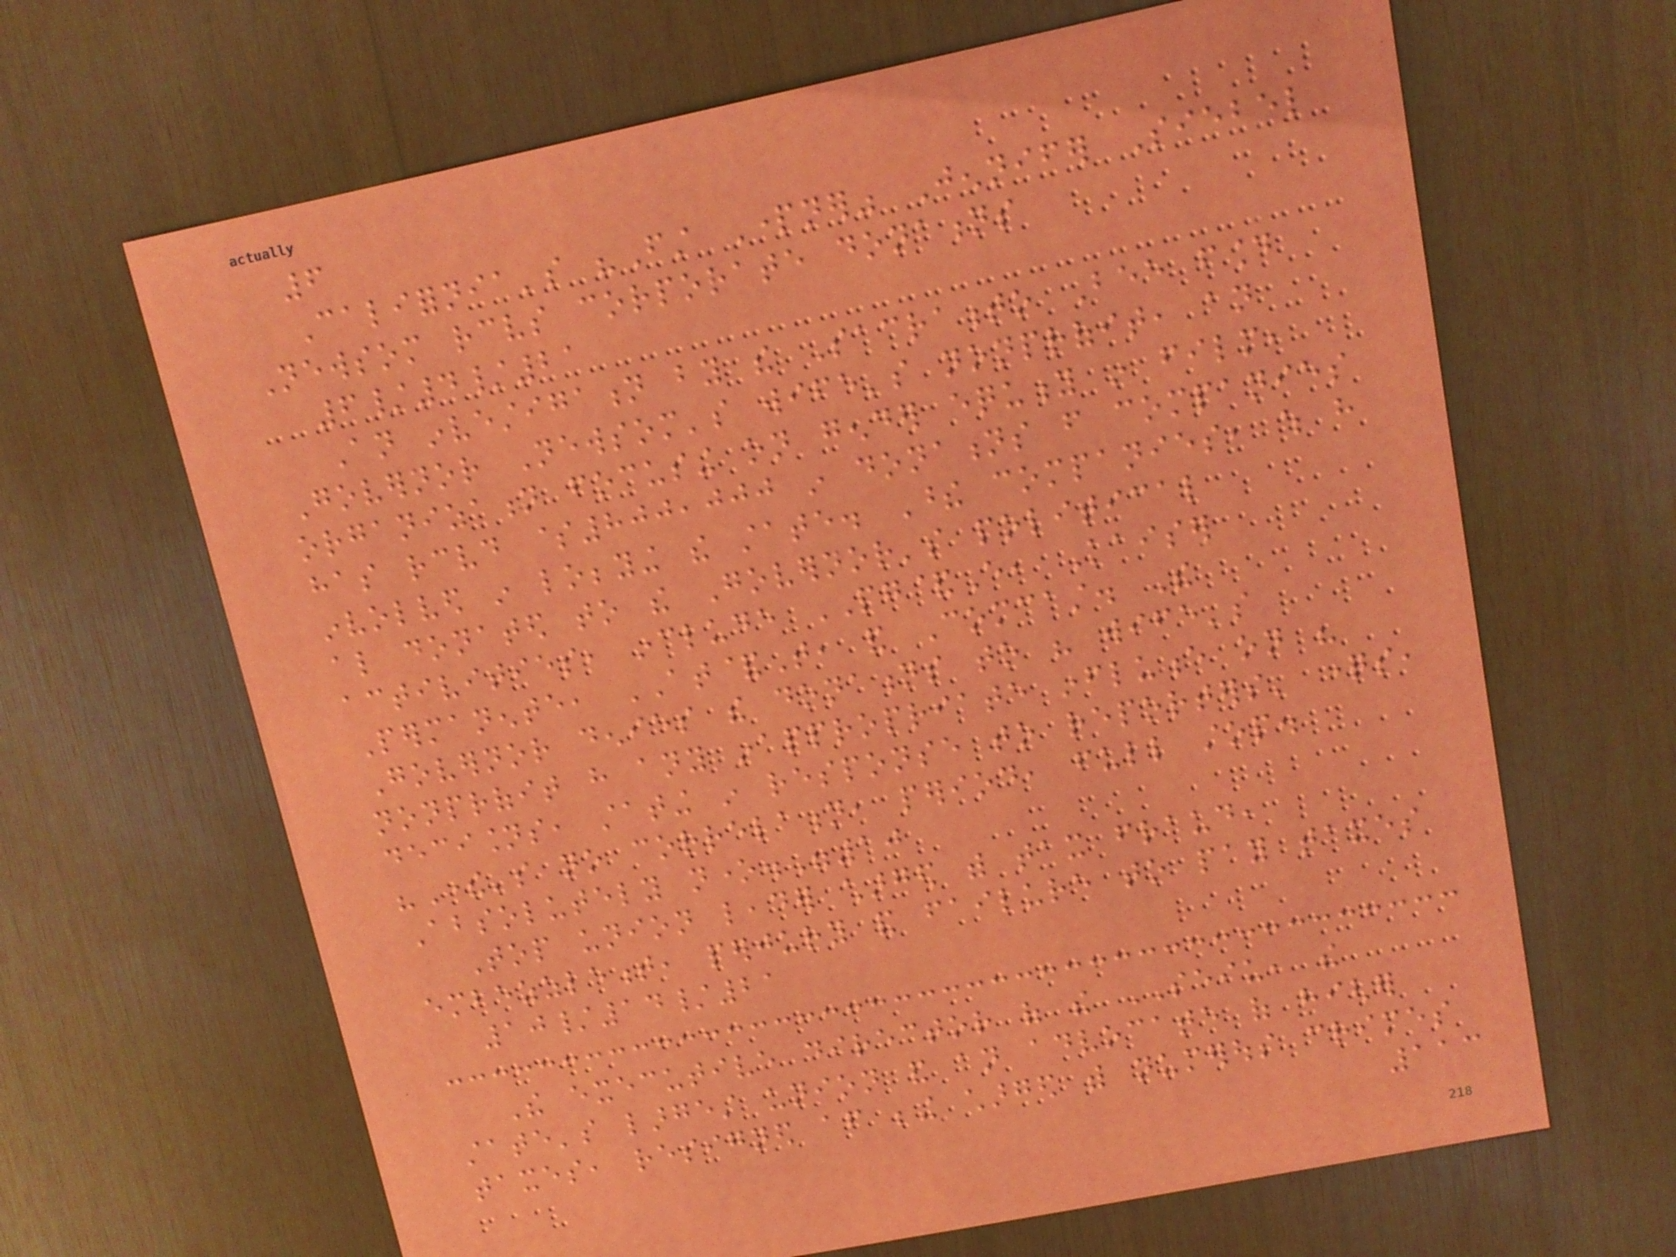6
California's "First Partner" Jennifer Siebel
Newsom receives corporate donations
6/4/21
An investigation by the Sacramento Bee found
Governor Newsom's wife's nonprofit, an
organization focusing on gender equity in film,
has received $800,000 in donations from companies
involved in lobbying the state. These companies, which have
also donated to the Governor's political
activities, include PG&E, Kaiser
Permanente, AT&T, and Comcast. The
Governor denies the donations to his wife's
nonprofit have any inappropriate influence on his
decisions, stating in response to reporters' questions,
"There's no correlation, period, full stop.
Absolutely none."10
Top union leader charged with tax fraud,
embezzlement, perjury and failure to pay taxes
10/14/21
The executive director of the SEIU, the
state's largest union and an advocate of higher
taxes, resigned after being charged with numerous crimes
113
